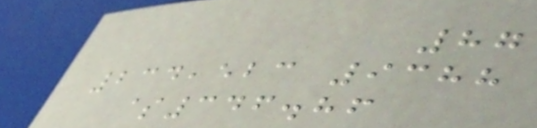87
234,523 9388
$346.86
